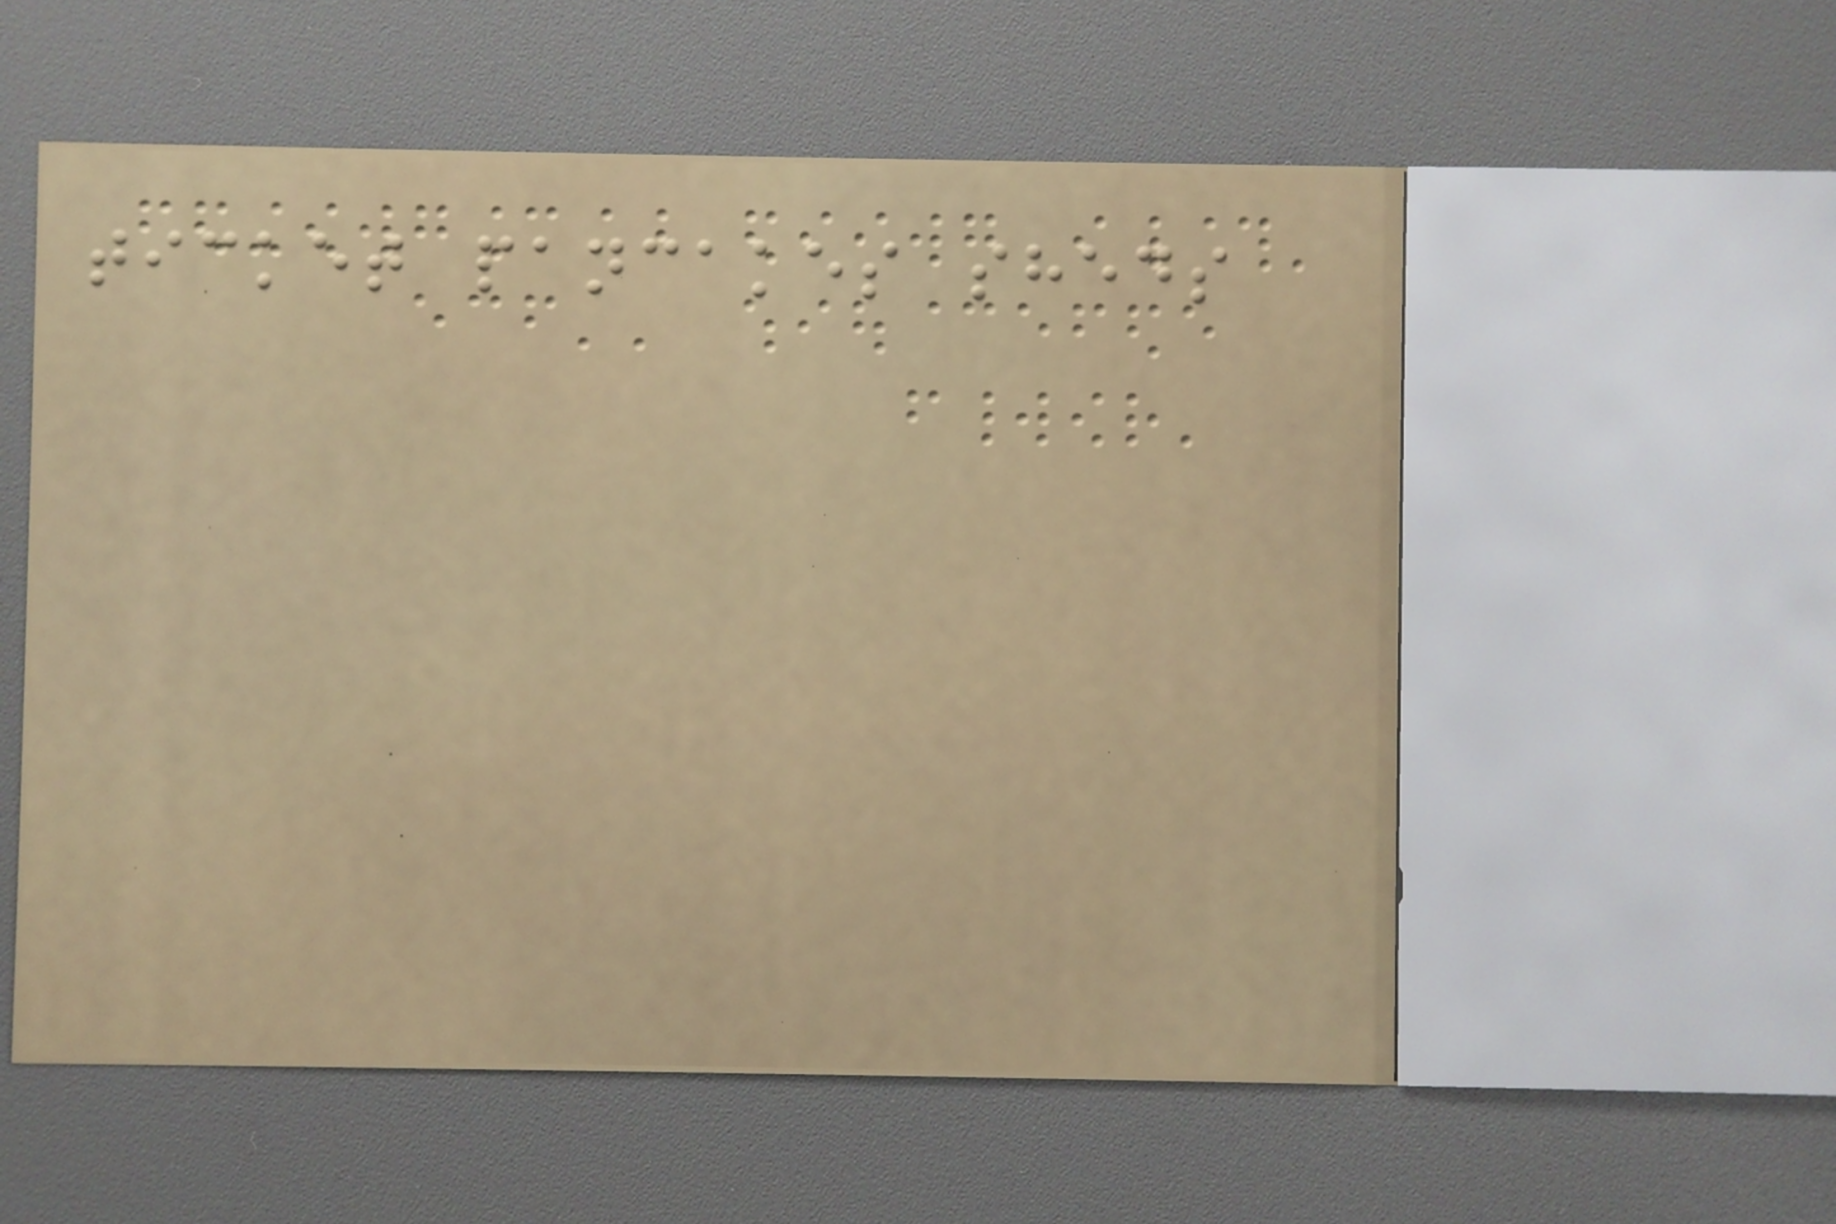ticket pancakes sheds
